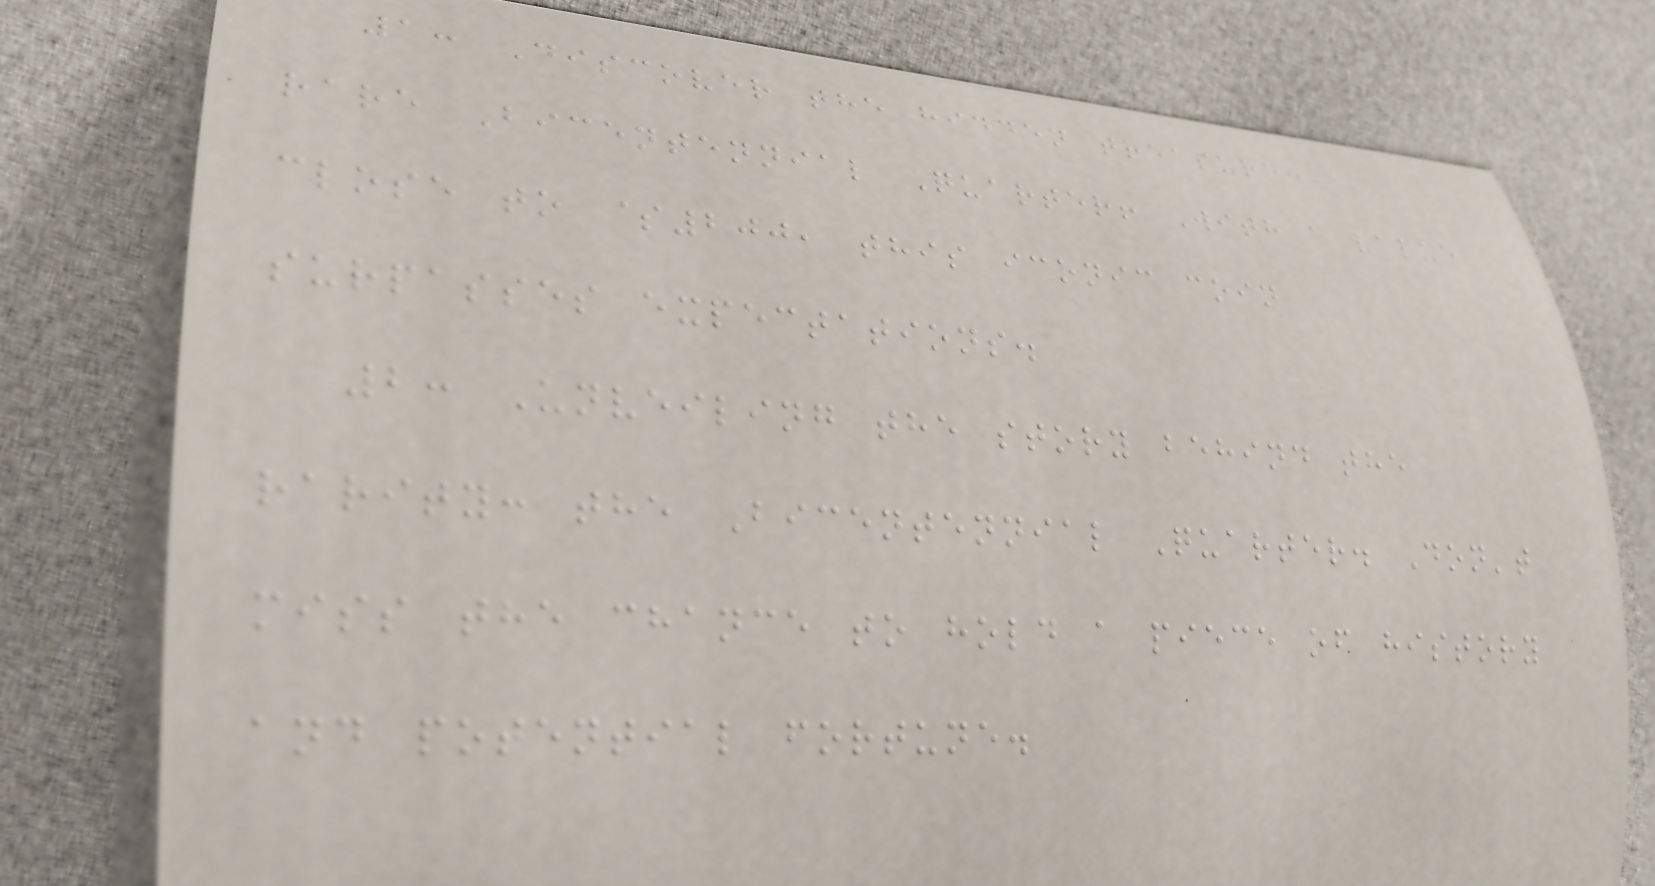1: Discover the hidden treasure: a
rare Bicentennial Quarter! With a value
close to $200, this iconic coin
surpasses expectations.
2: Unveiling the story behind the
rarity: the Bicentennial Quarter. Don't
miss the chance to hold a piece of history
and potential fortune.
